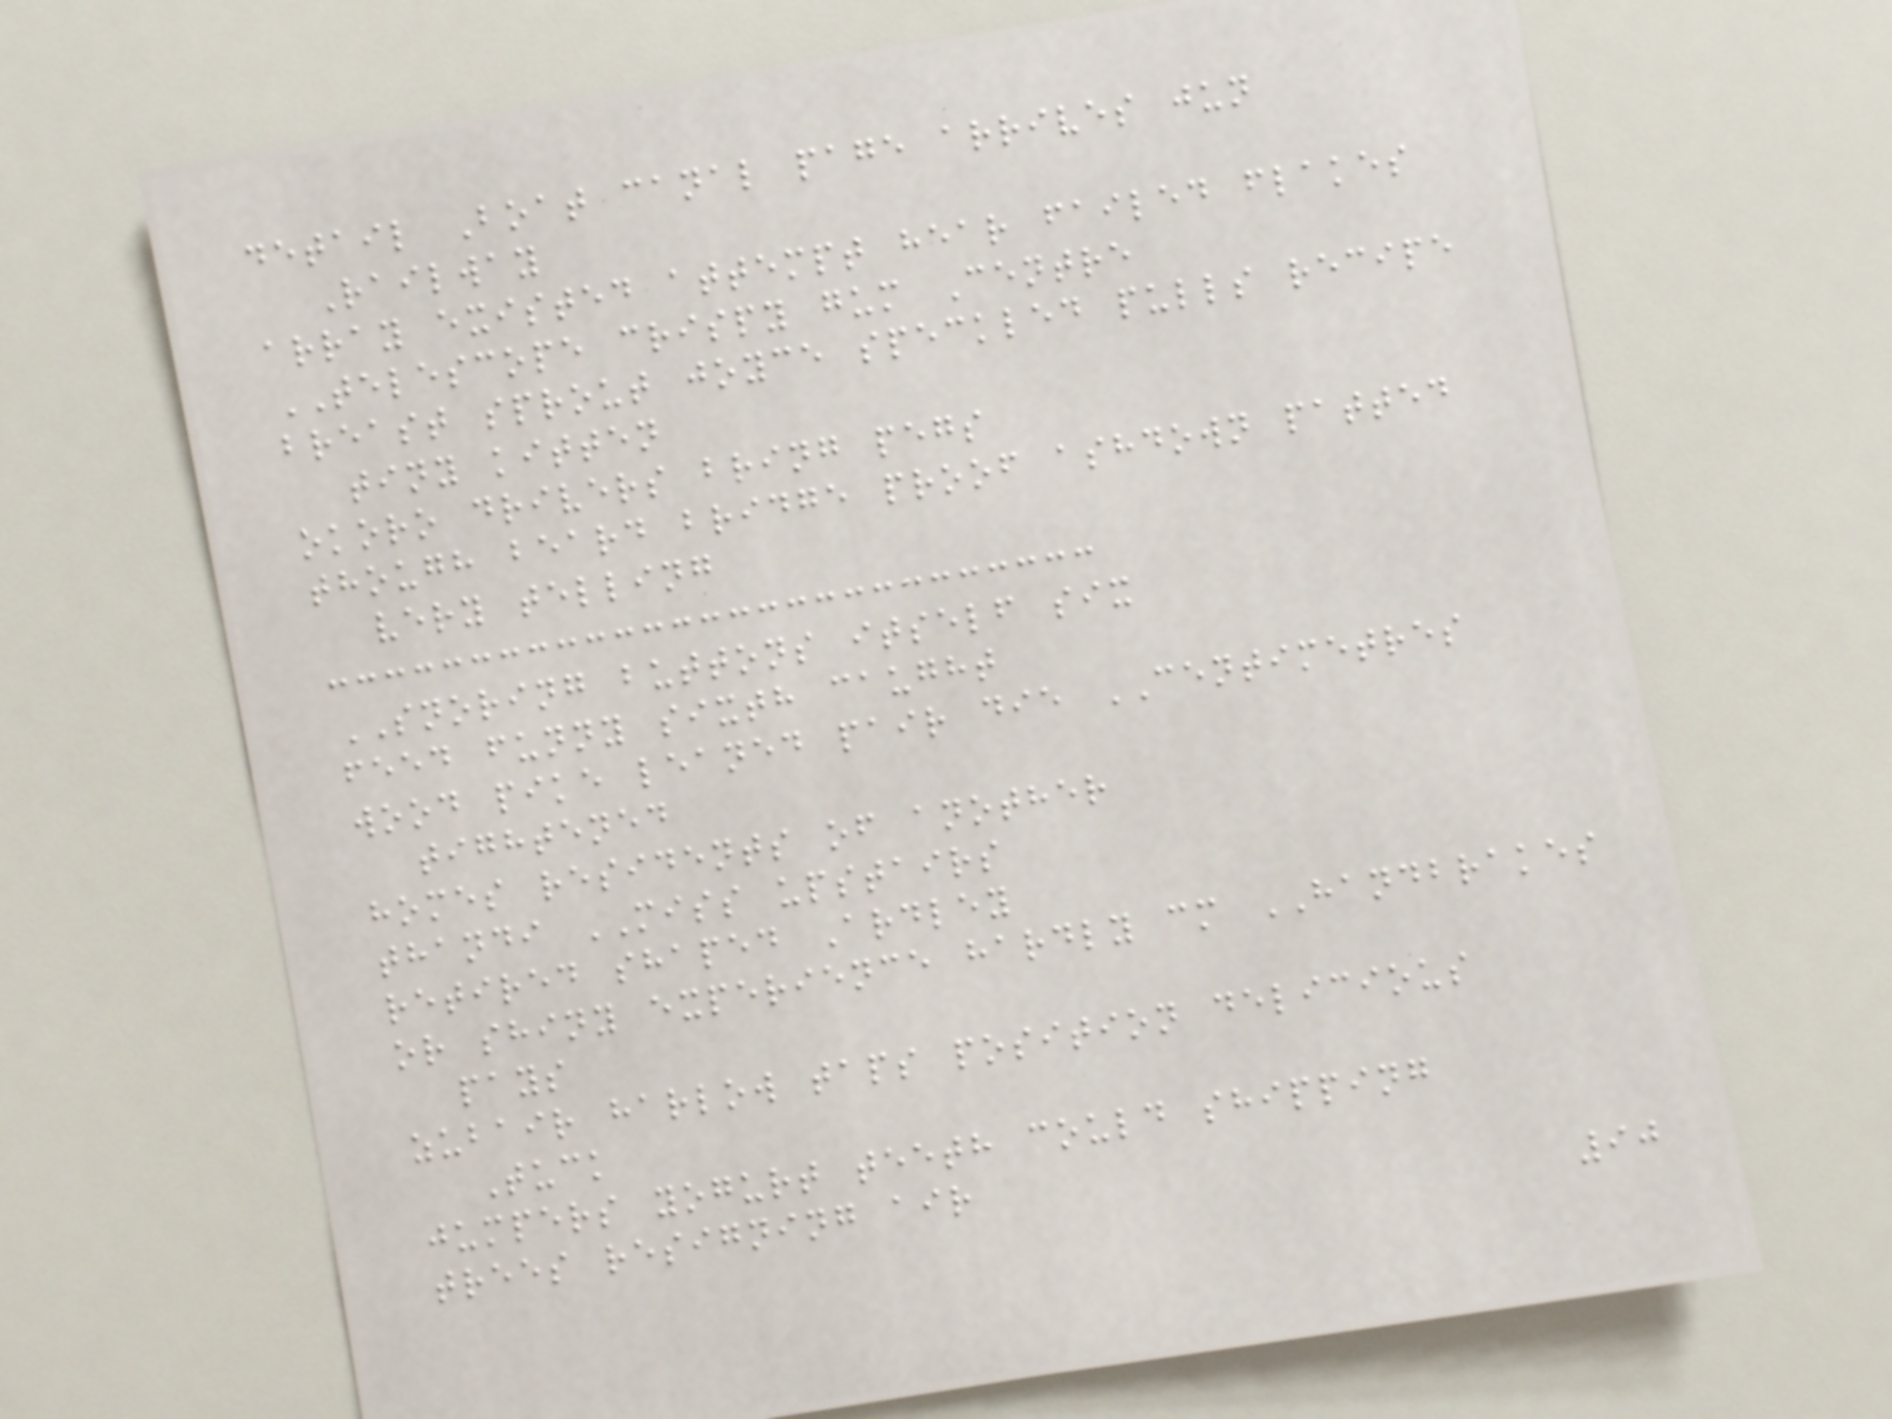detail Boat canal page arrives jun
Railway
array existed attempt hear failed flakes
TELESCOPE crispy gum Centre
breast sprout joyce speckled pulls recipe
tiny kitten
okoro drivers bring pegs
though beard bridge proof ashdown patted
very telling
SNORING buttons itself six
feed funny sixth caught
wood pike leaned pair die CENTIMETRES
tightened
homes residents of another
thandi MISS upstairs
retired shaped Ardley
or shiny experience hardly cm HANDBRAKES
pays
zubair harlow taps position delicious
Tuck
jumpers yogurt teeth could shipping
trees resigning air
90
